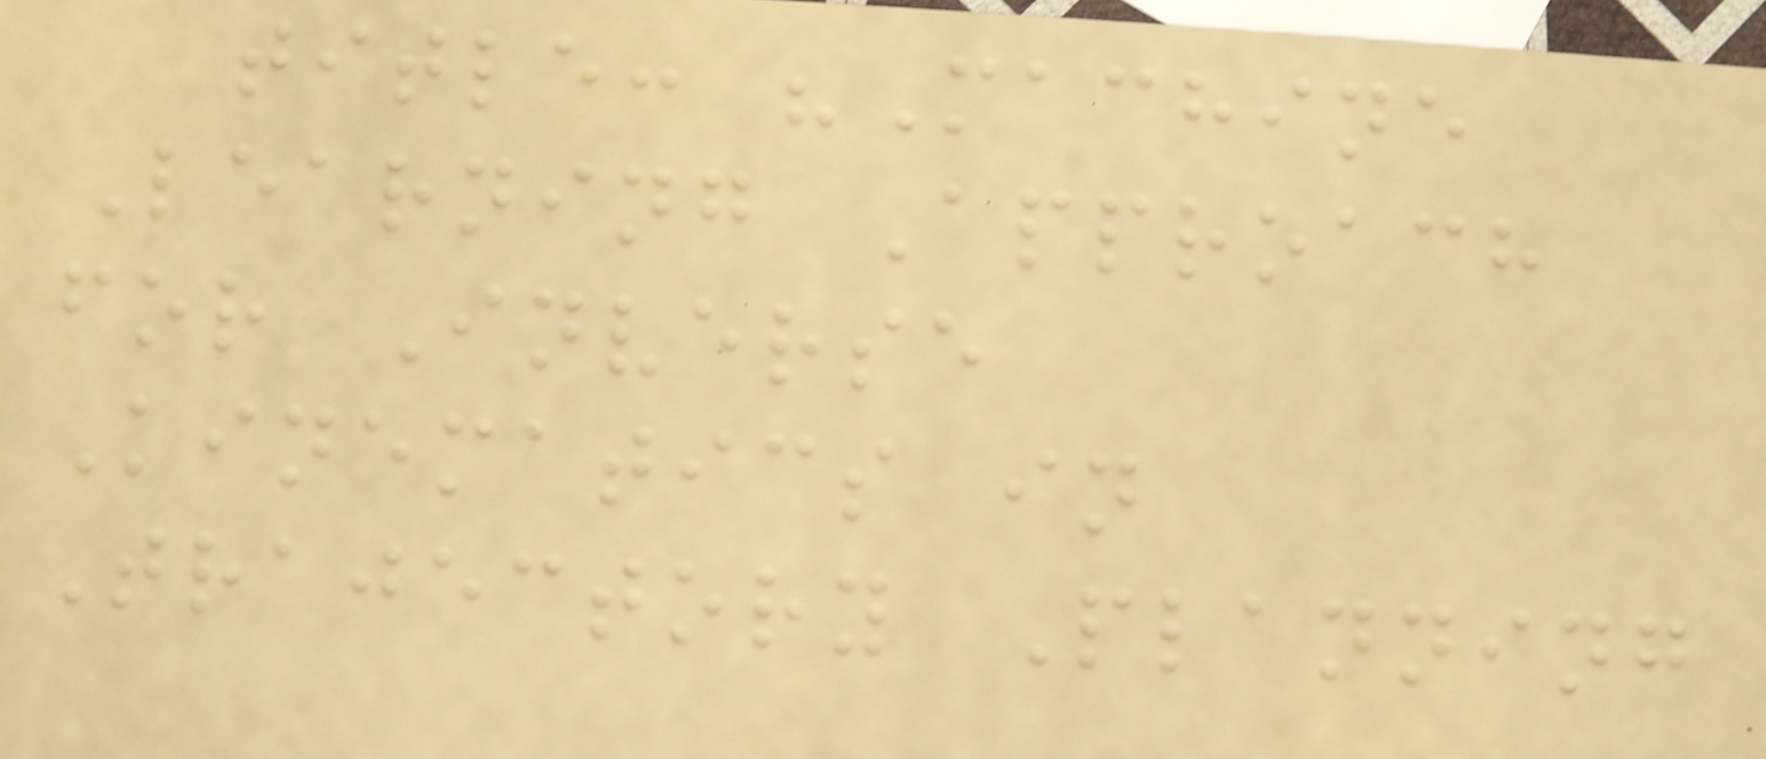title: "Machine
Learning Approach
for Inverse
Kinematics in
Trajectory Planning
